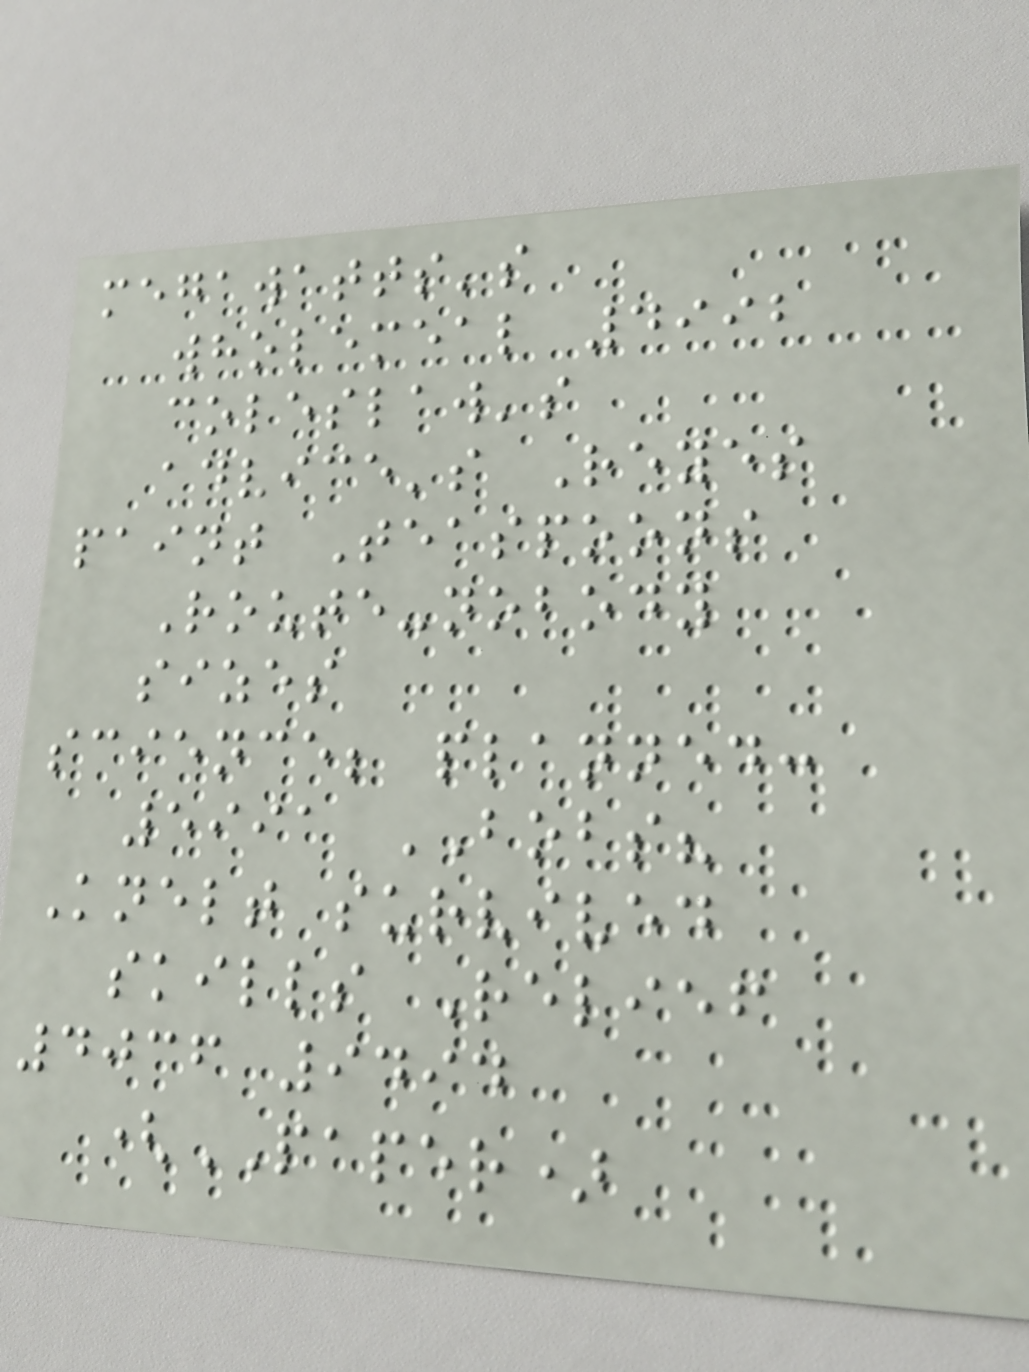megawatts's
wholemeal 4992
coleslaw's
advice's Reyes
paint Teaspoons
Route-nobody
sizes
science; planned:
5991 BOBS?
Knelt survived
skills Relief
4036 9494
(PAPER)
